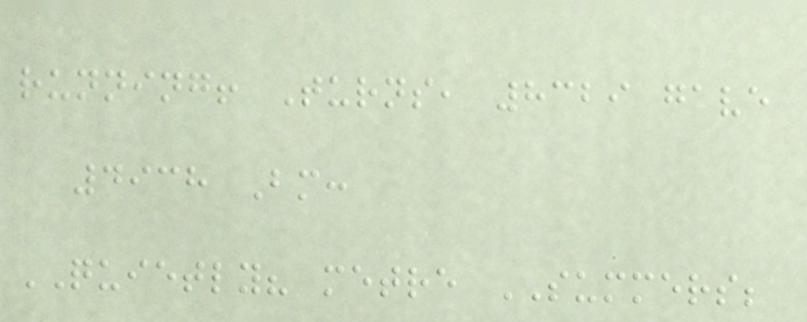running! Turns, 8329 gave
4938 Bm:
QUIETLY? metre SUMMERS;
